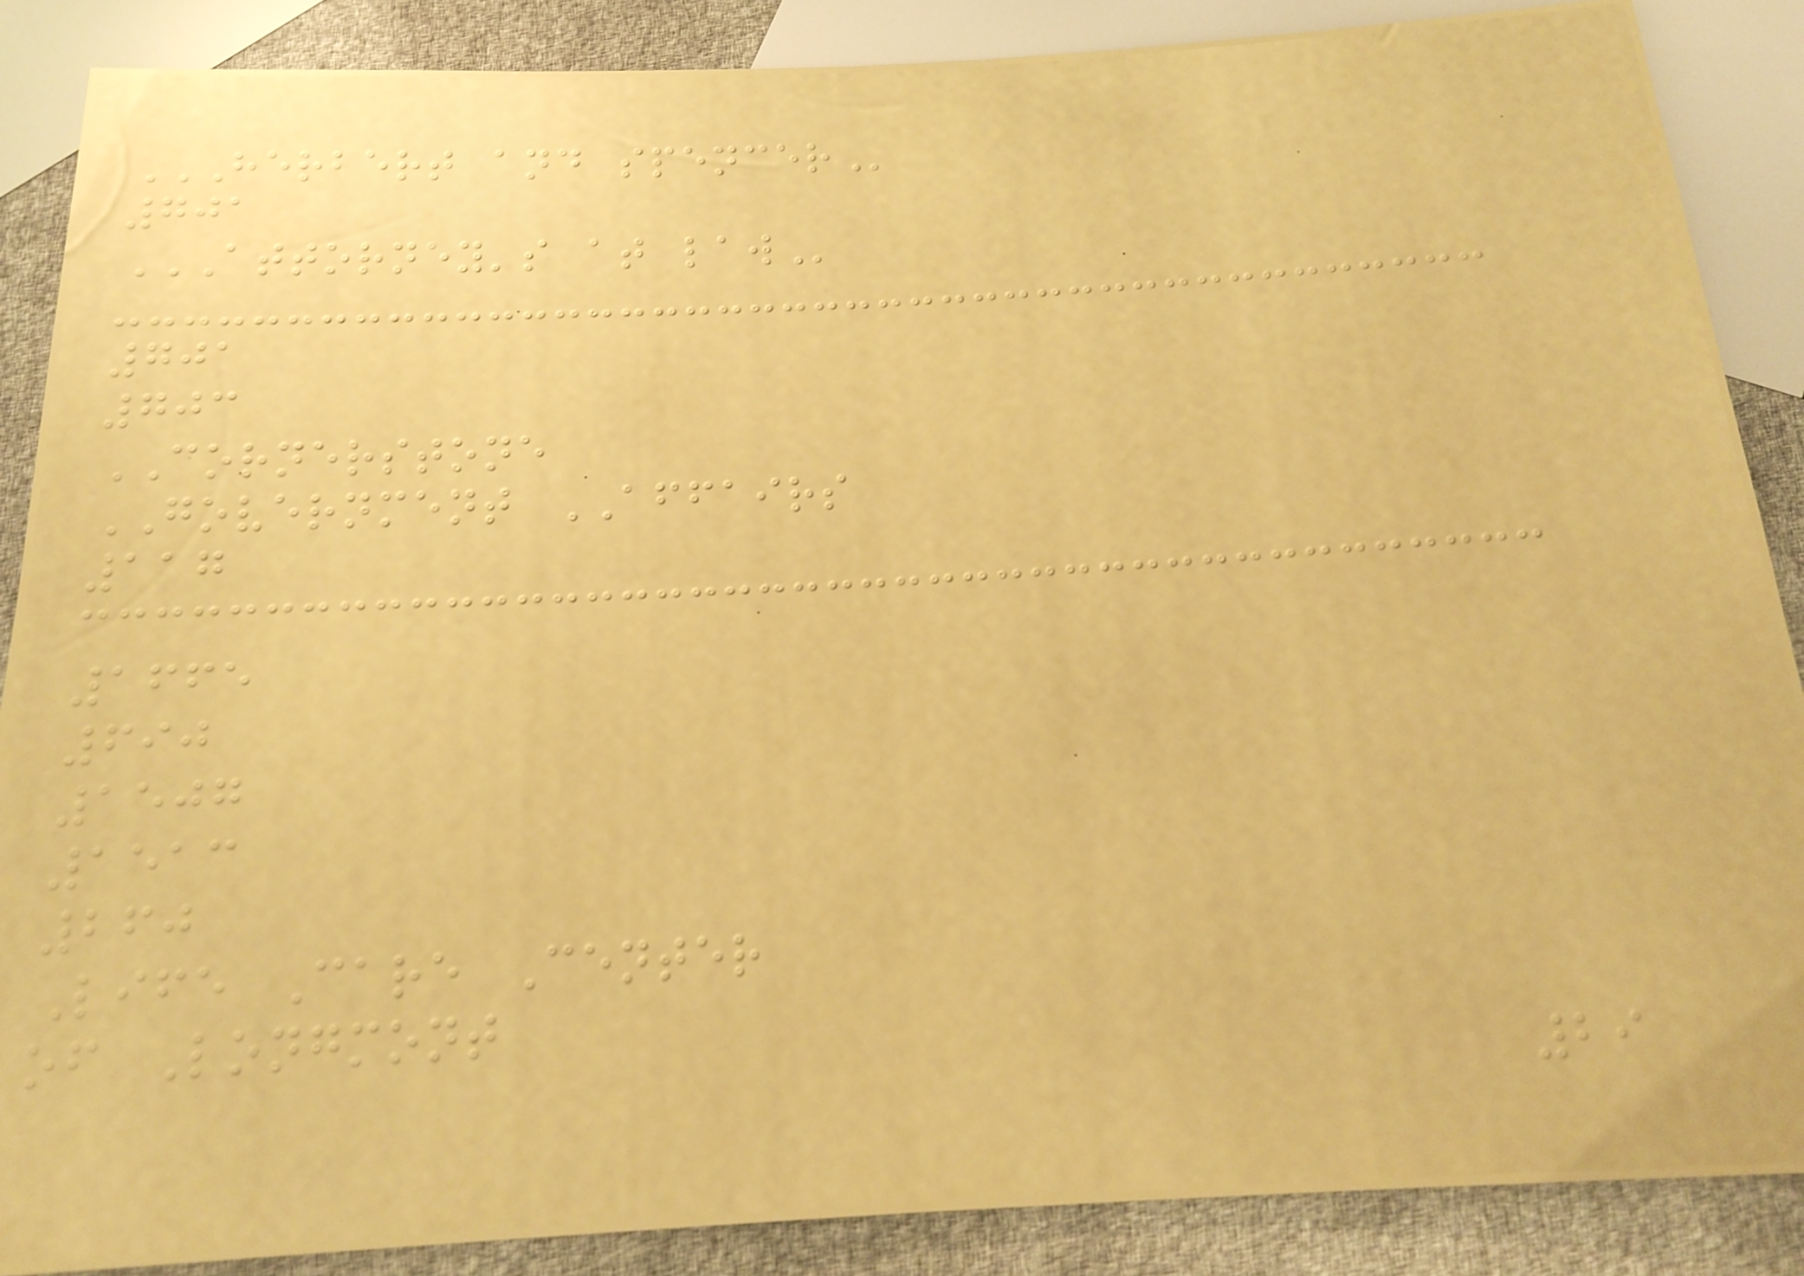HERBERT AND SPENCER
701
ATTORNEY'S AT LAW
701
703
CORNERSTONE
GOVERNMENT AFFAIRS
117
1665
690
1507
1513
260
Life Care Center
of Longmont
29
